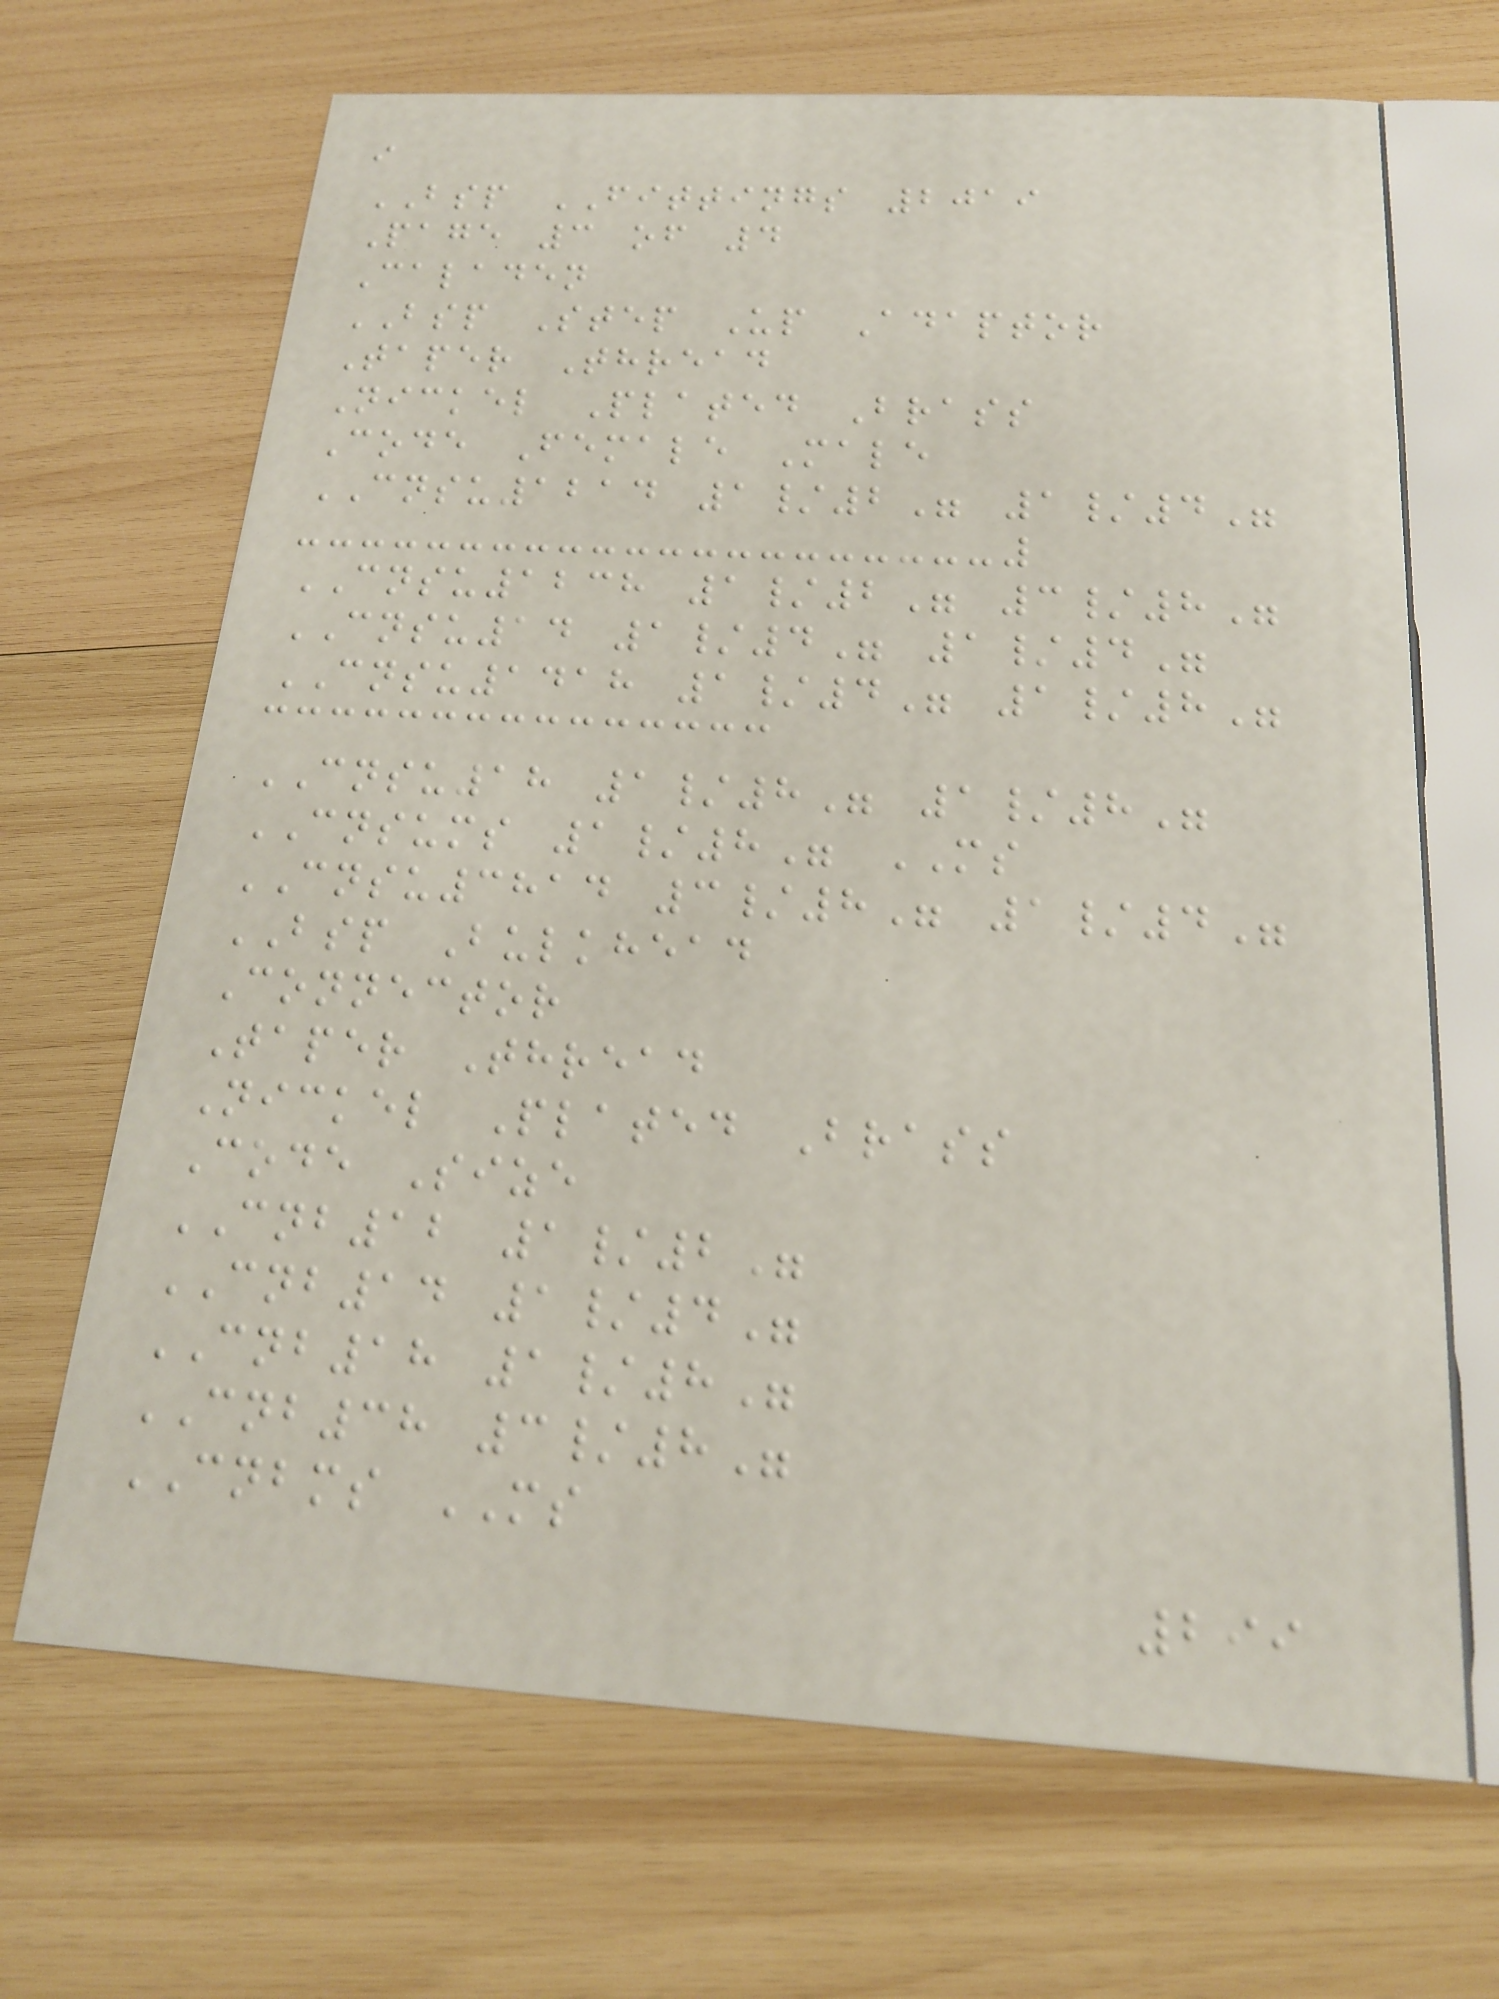i
BSP FITTINGS 2019
Page 3 of 4
Caladen
BSP Step Up Adaptor
Taper Thread
Nickel Plated Brass
Code Female Male
CNSU1214 1/2" 1/4"
CNSU1238 1/2" 3/8"
CNSU14 1/4" 1/4"
CNSU1418 1/4" 1/8"
CNSU18 1/8" 1/8"
CNSUMS 1/8" MS
CNSU3814 3/8" 1/4"
BSP Bulkhead
Connector
Taper Thread
Nickel Plated Brass
Code Size
CNB12 1/2"
CNB14 1/4"
CNB18 1/8"
CNB38 3/8"
CNBMS MS
299
